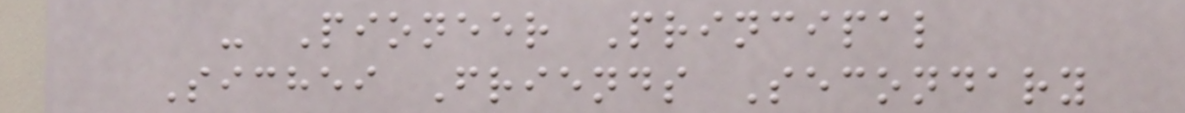- Pioneer Principal
Sichei Friends Secondary
